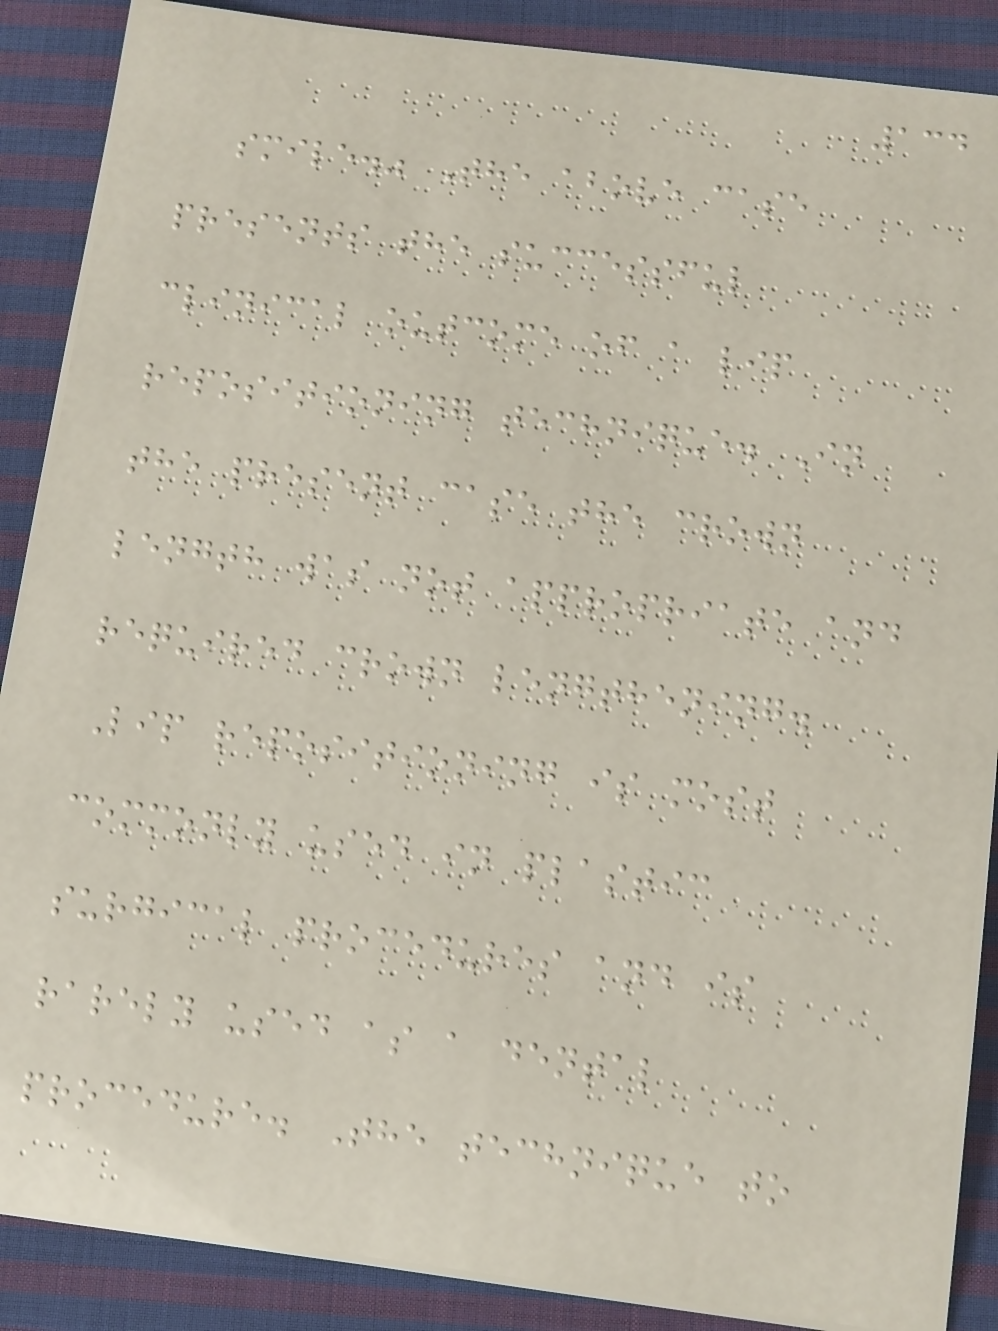134
smile." The above case
presents the successful
clinical outcome of a lip
repositioning technique. In
the present case the crown
length was not appropriate and
required crown lengthening.
Lip repositioning is most
commonly used in plastic
surgical procedures and is
rarely used as a dental
procedure. The technique to
